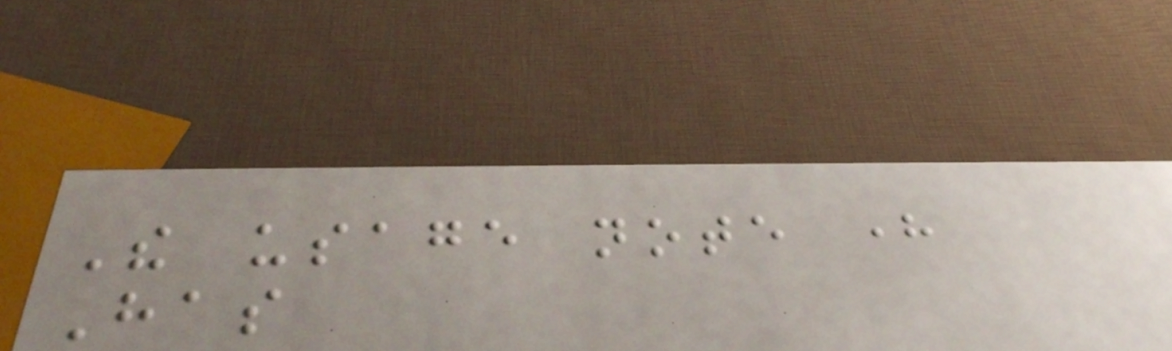The usage note here
Has
